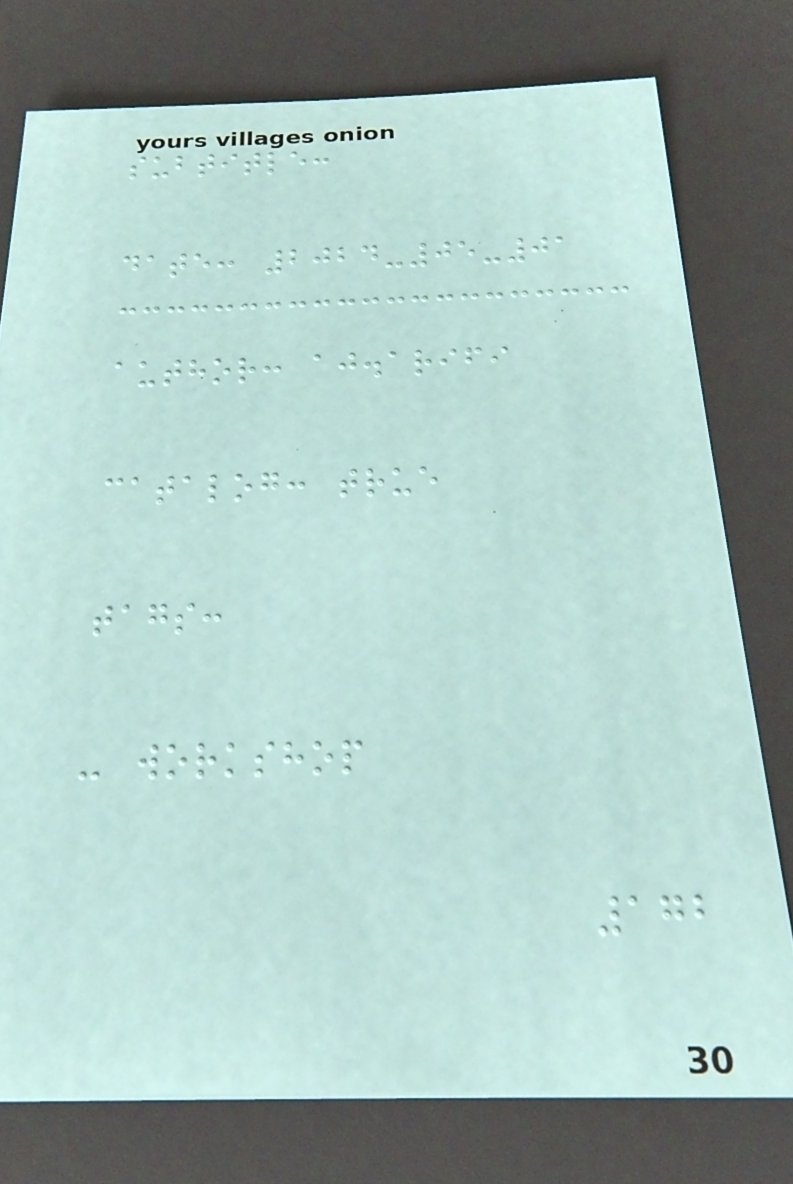subtitle:
date: 2024-05-01
author: aj.arifi
catalog: true
tags:
- workshop
172
